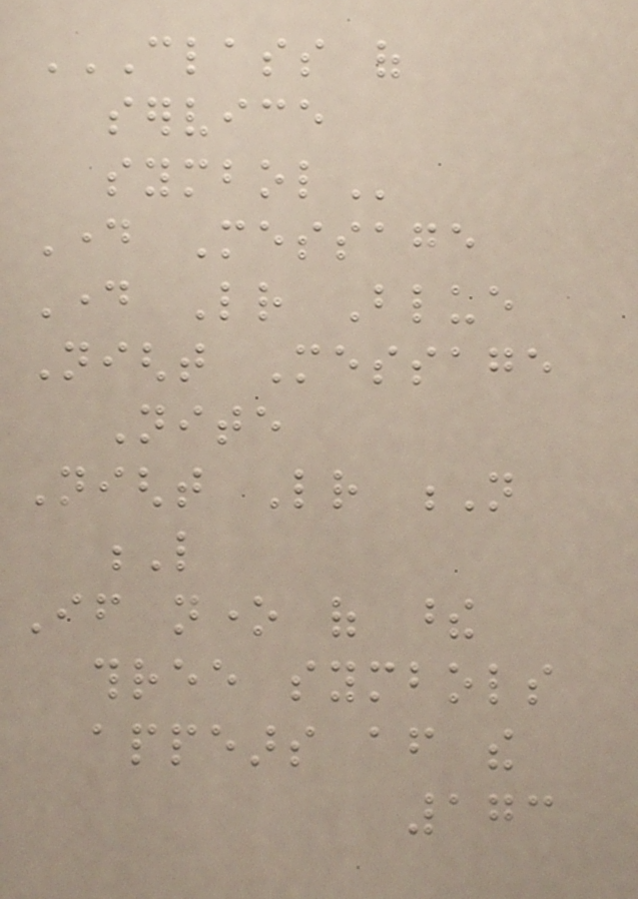CLASS OF
SERVICE
SYMBOL
Day Message
Day Letter Blue
Night Message
Nite
Night Letter N
L
If none of these
three symbols
appears after the
173
